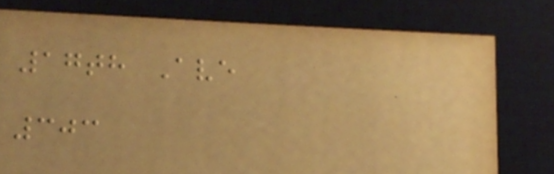17th Ave
303
